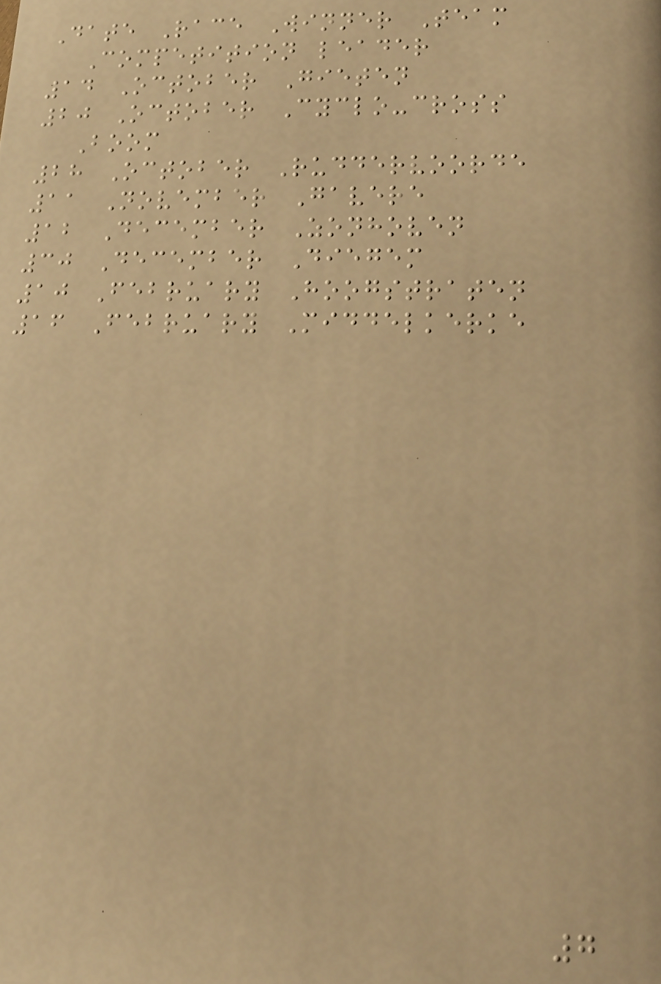Date Race Winner Team
Competition leader
14 October Gieten
20 October Cyclo-cross
Boom
28 October Ruddervoorde
11 November Gavere
12 December Zonhoven
30 December Diegem
10 February Hoogstraten
16 February Middelkerke
7
